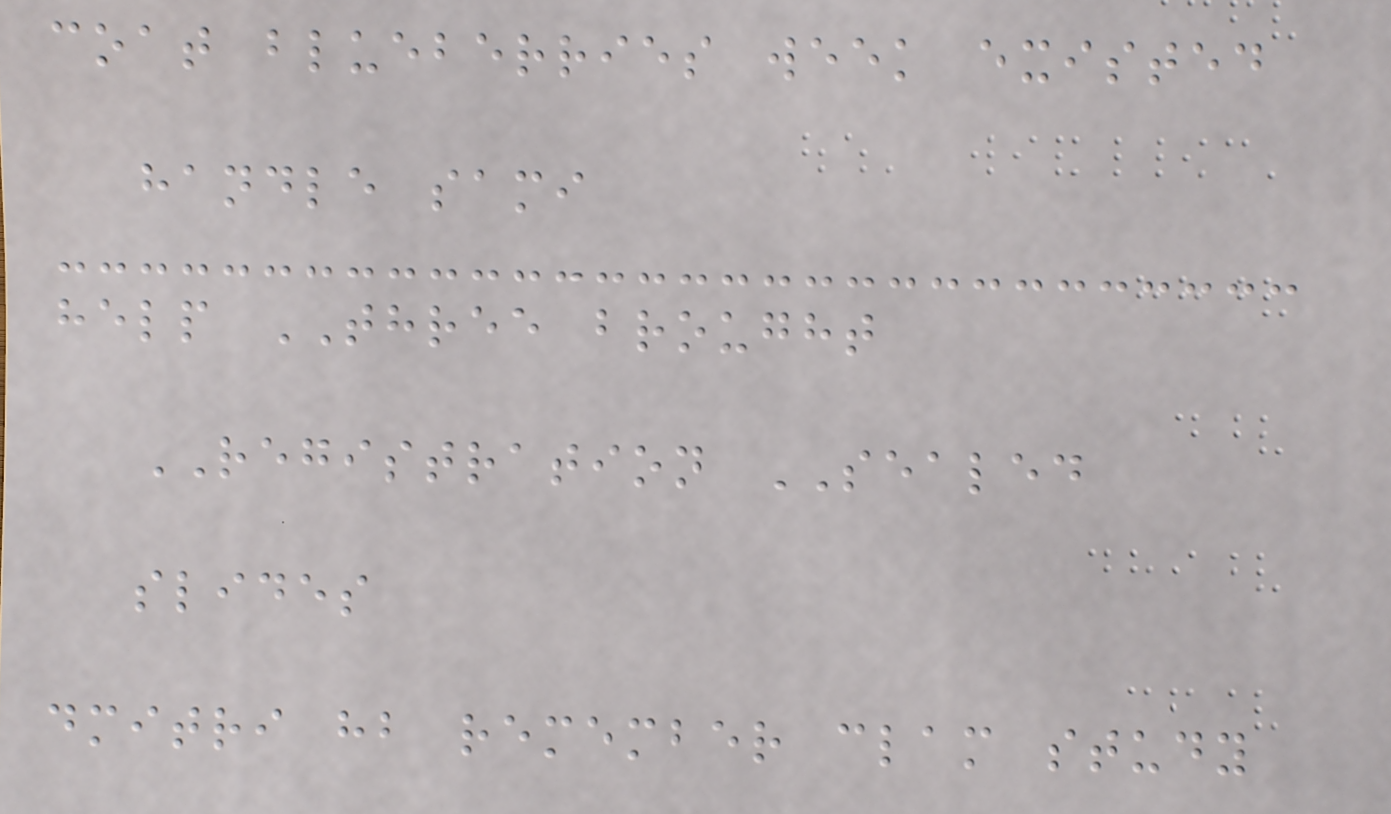coat blueberries week existed
handle sami
help THREE brought
REGISTRATION SEALED
slides
dmitri hb remember clam study
